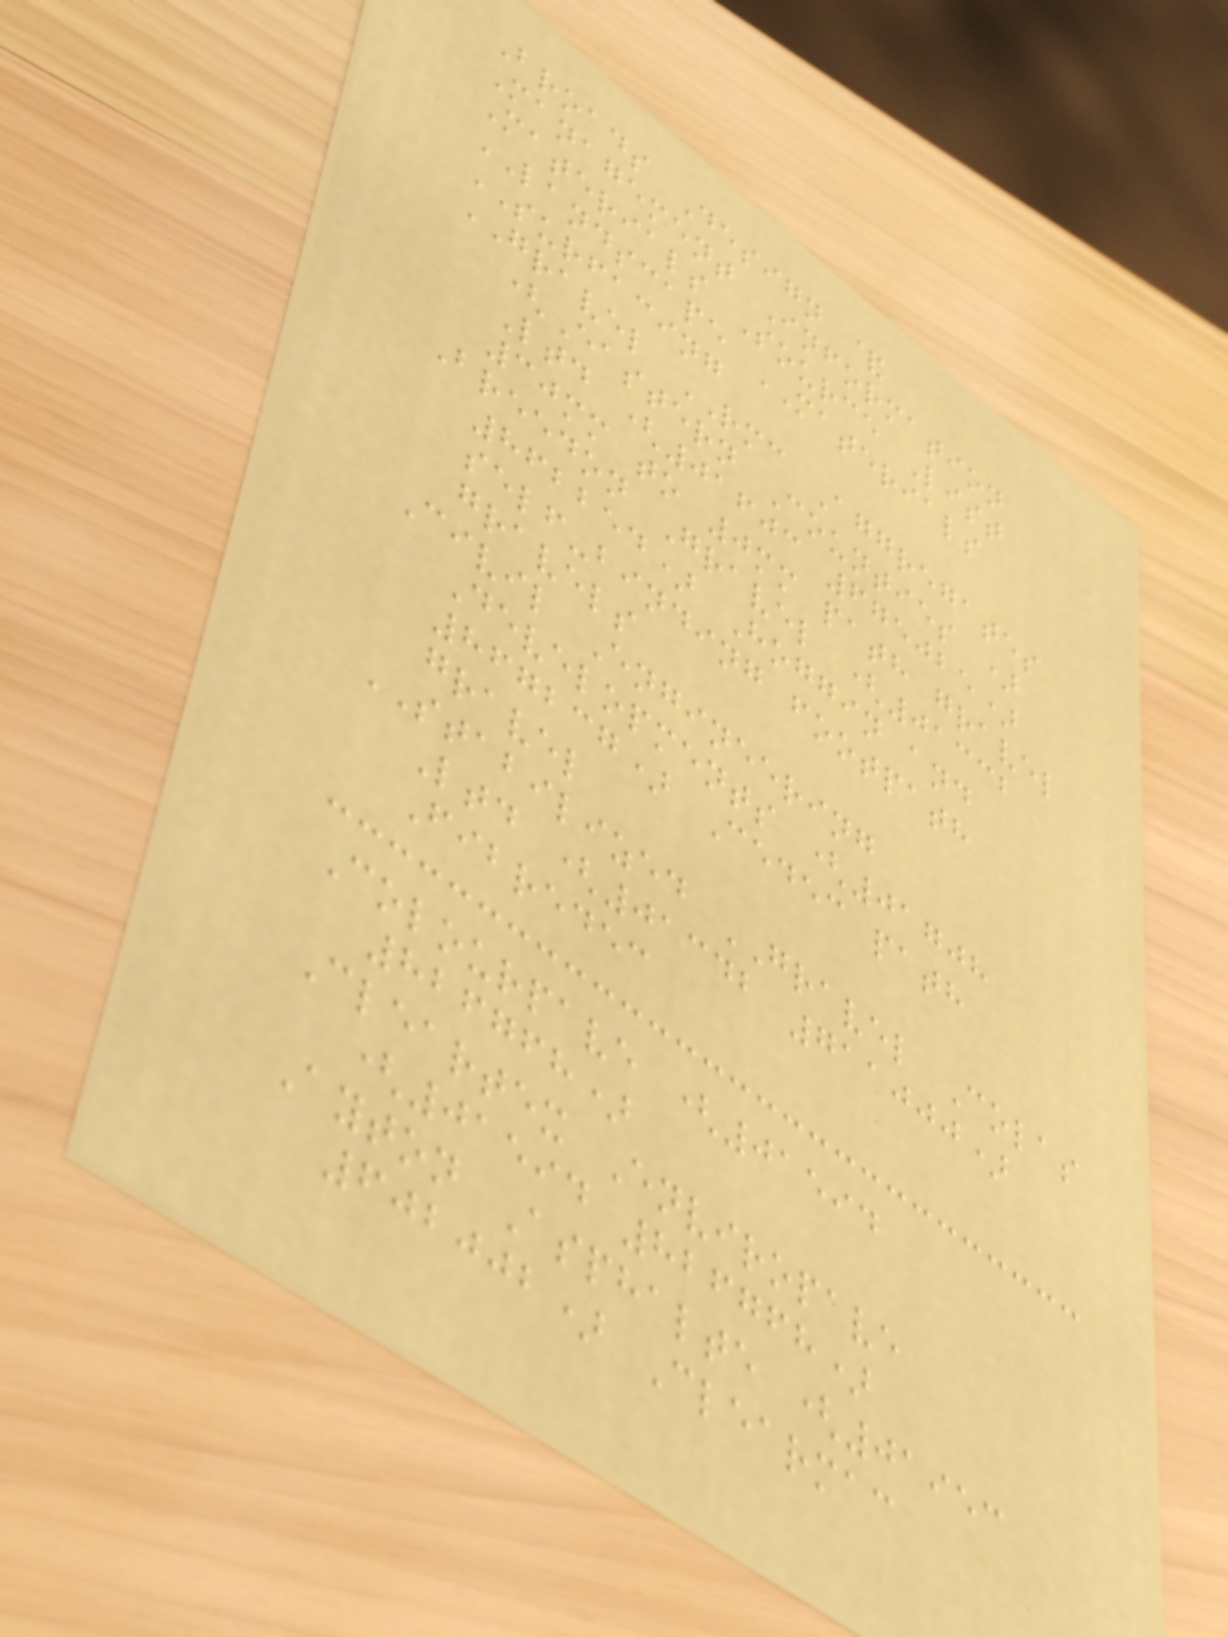Broads Design &
Management Information
Materials Source List
LANDSCAPE MATERIALS
SURFACING
GRAVEL RMC Aggregates
(Eastern Counties )
Ltd (01603 675025)
30mm to 0mm path gravel
Breedon Gravel (01332
862254) Hoggin and
self-binding footpath
gravels
Civil Engineering
Developments (01708
867237) Cedec path
gravel
STABILIZED GRAVEL Colas
Ltd (01342 711000)
Fibredec
Colourpave (01594
826768)
Cleartex Enviropave
(01594 826768)
Ayton Asphalte (01953
602002) Clearmac
